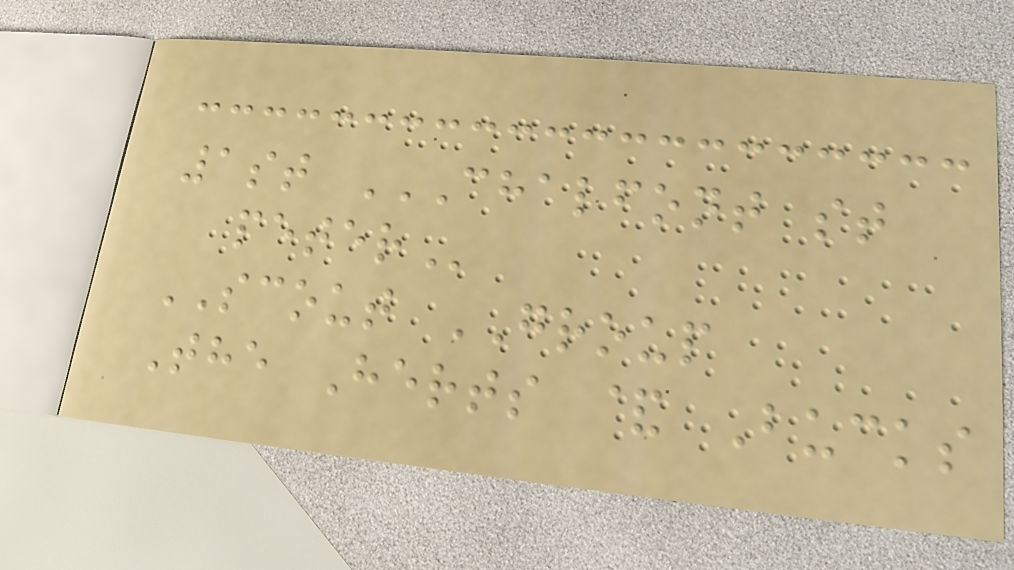1st CHALFONT ST
PETER
SCOUT GROUP
The Herts & Bucks
